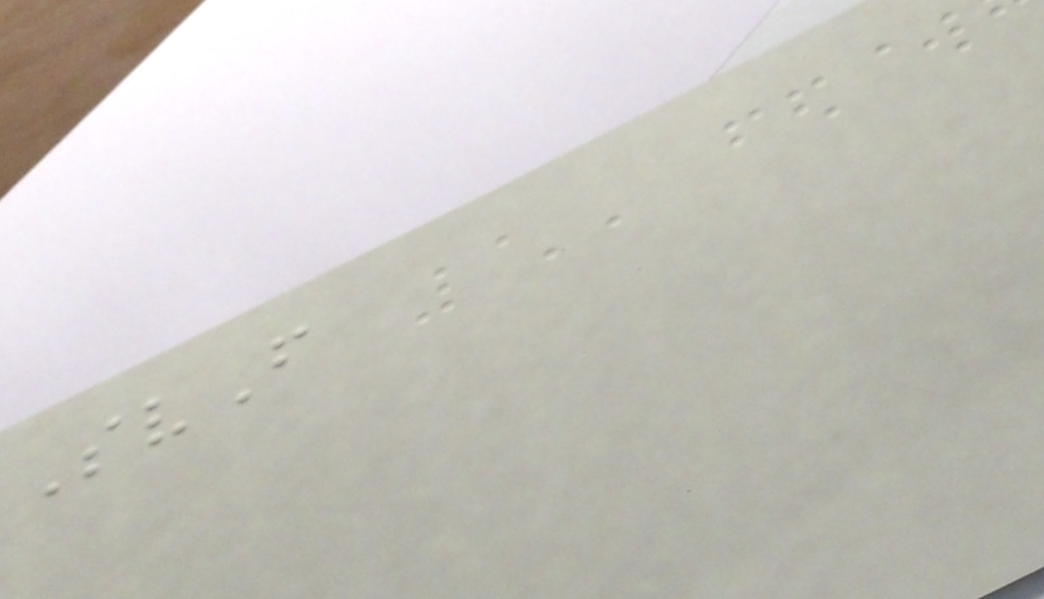SvF
